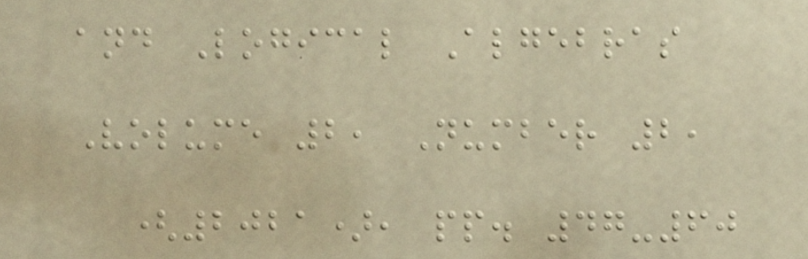and Logical Algebras
Volume 2, Number 2,
(2021), pp. 47-60
